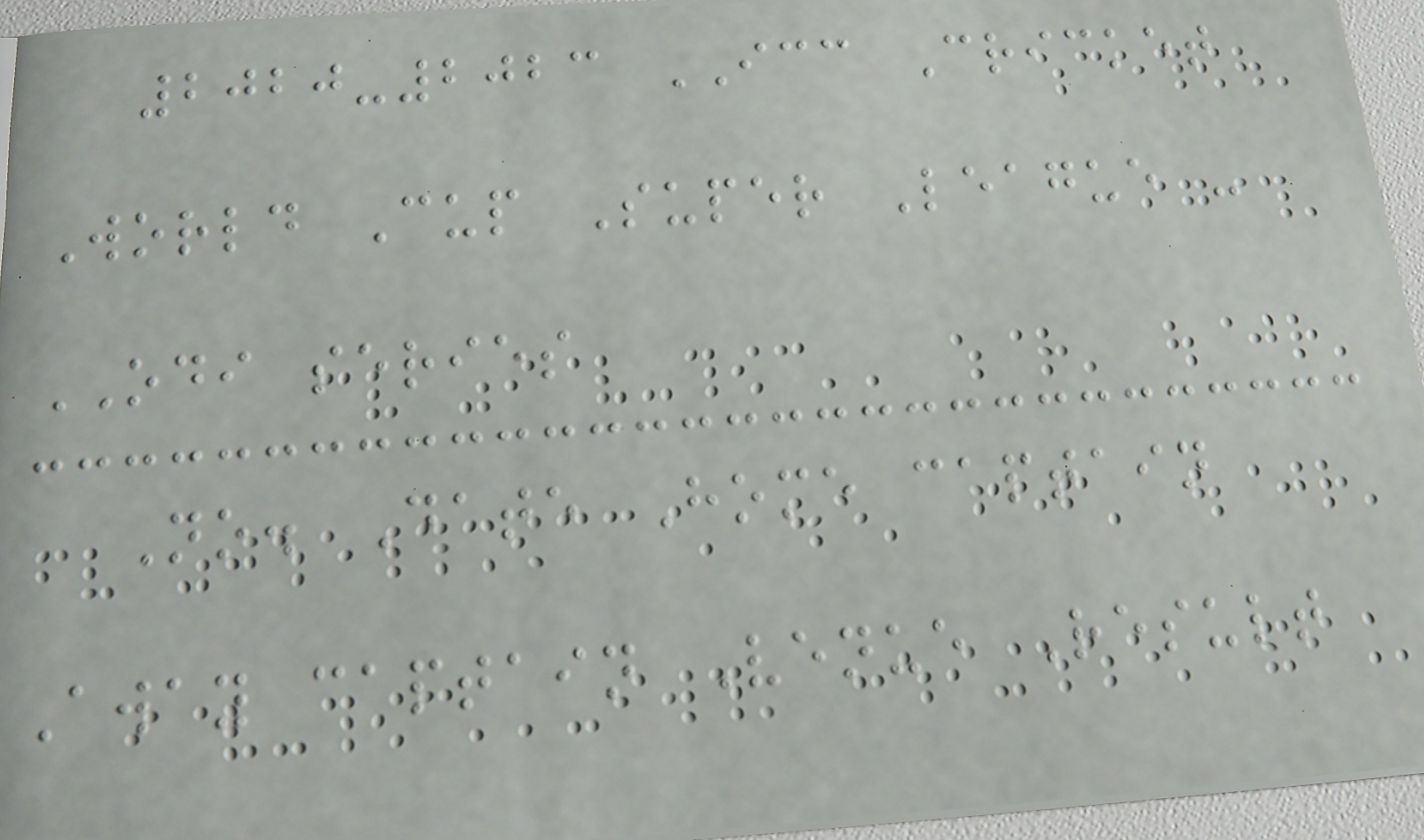2020-2023 ICC Cricket
World Cup Super League -
ODI series
No. Date Home captain
Away captain Venue Result
